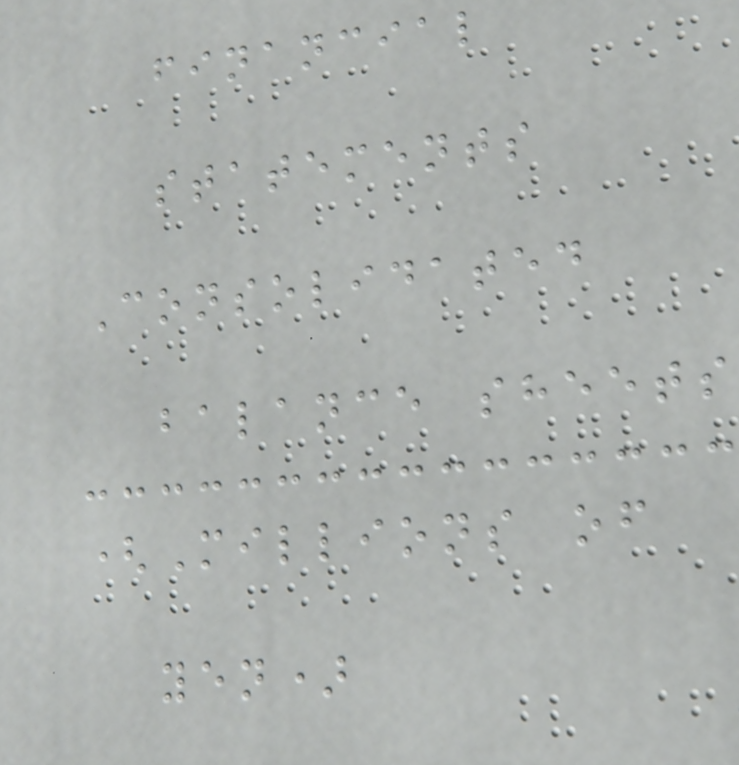financial
statements
Consolidated
balance sheets
(Millions of
yen)
